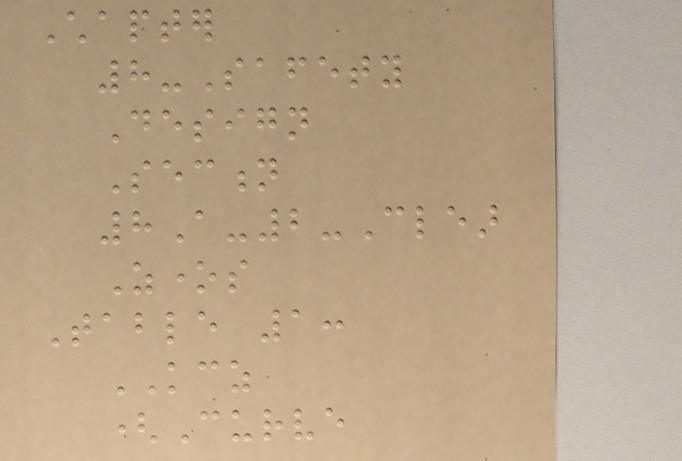Chapter
8-Safety
Design
Section
8A-2-Clear
Zones
Table 1:
KCZ
(Curve
